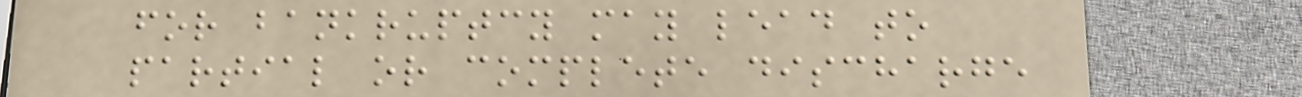for bankruptcy may lead to
partial or complete discharge
